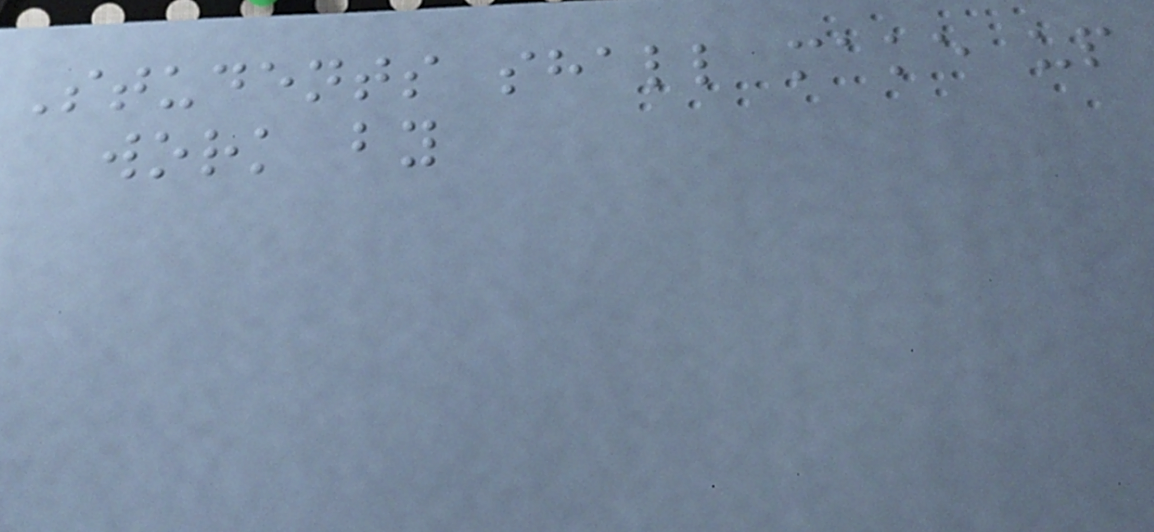Students shall make up
work by
